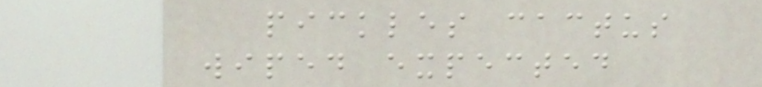pickles cactus
wiped expected
